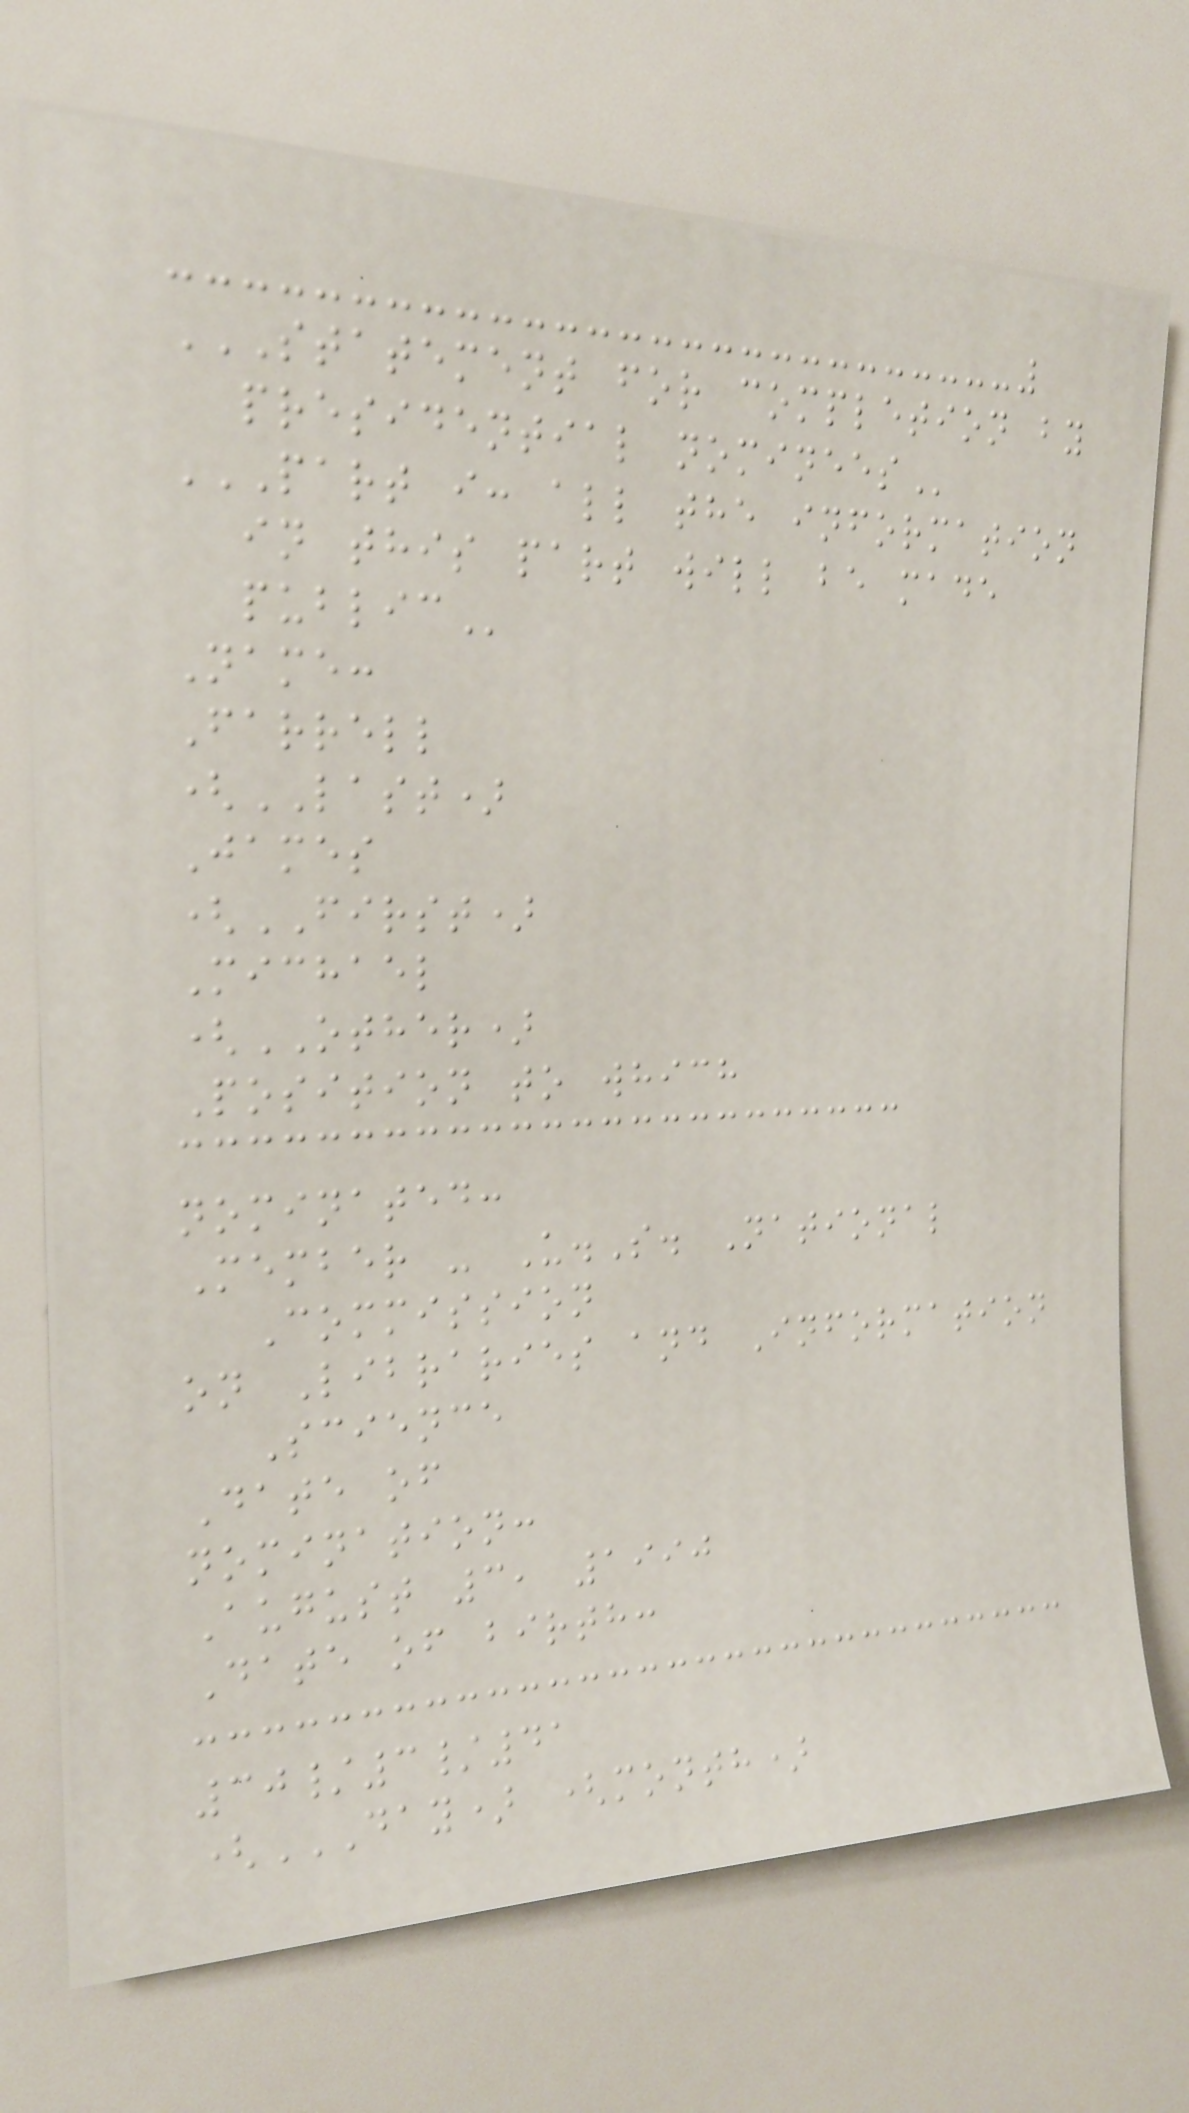STATEMENT FOR COMPLETION BY
PRESIDENTIAL NOMINEES
PART I: ALL THE INFORMATION
IN THIS PART WILL BE MADE
PUBLIC
Name:
Farrell
(LAST)
James
(FIRST)
Michael
(OTHER)
Position to which
nominated:
Member - U.S. National
Commission
on Libraries and Information
Science
Date of
nomination:
August 3, 1990
Date of birth:
30/3/41
(DAY) (MONTH)
